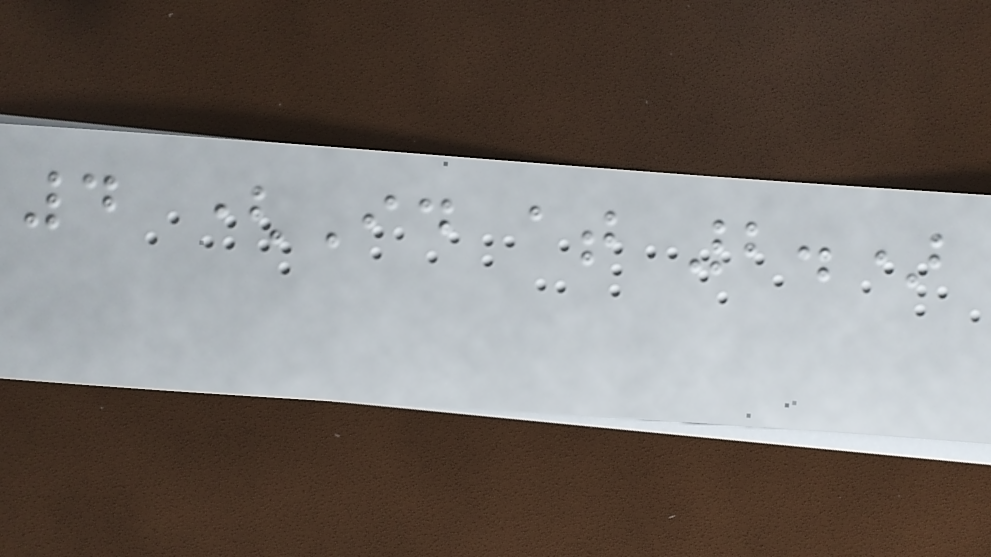4 (Id at 2.)
